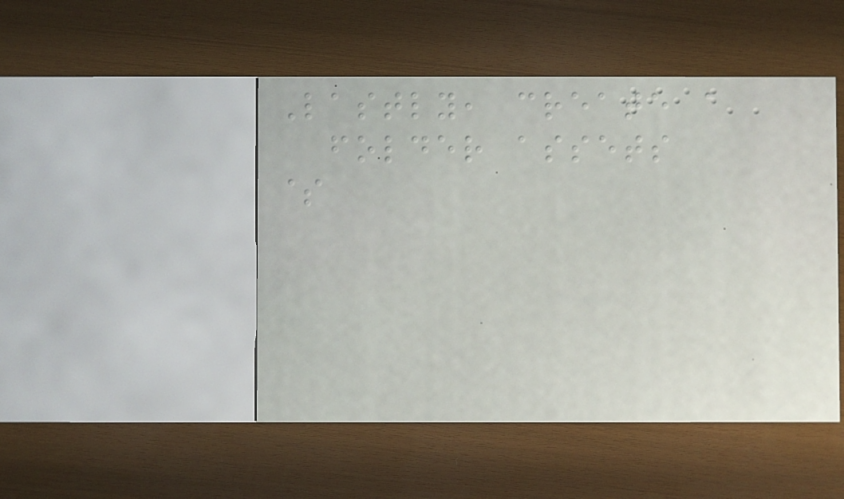Lastly, create a
folder assets
$
